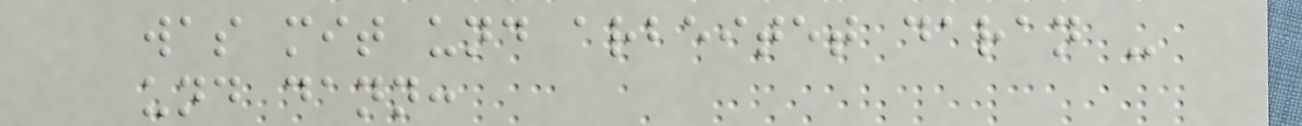was mit und arbeitet daran -
und dann:
